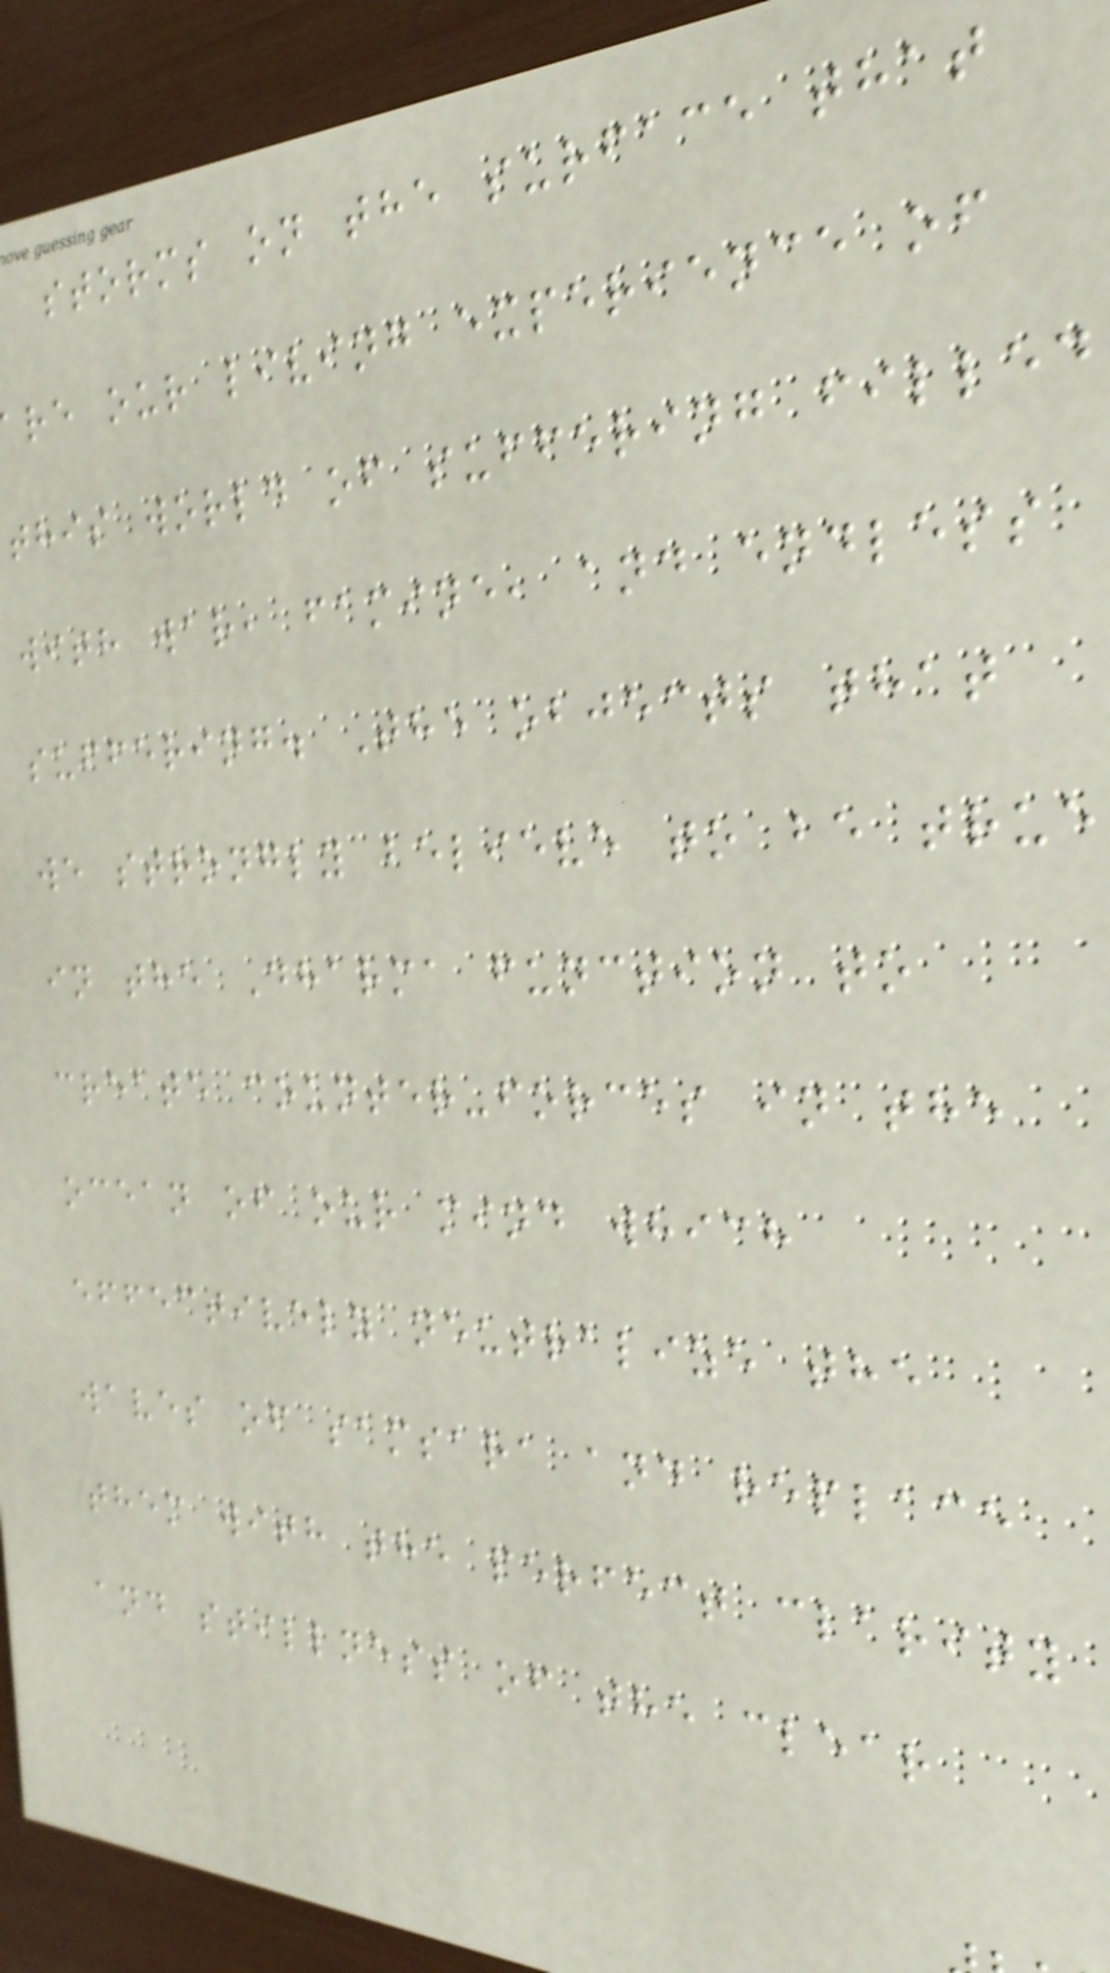storms on the surface that
re our living experience of
this world of suffering filled
with war, famine, and endless
suffering. The objects that
we strongly believe to be true
in the Dharma function to
create counter-forces in the
ocean of our mind which
effectively neutralize the
waves of samsara and replace
them with the perfect clarity
and stillness of the clear
